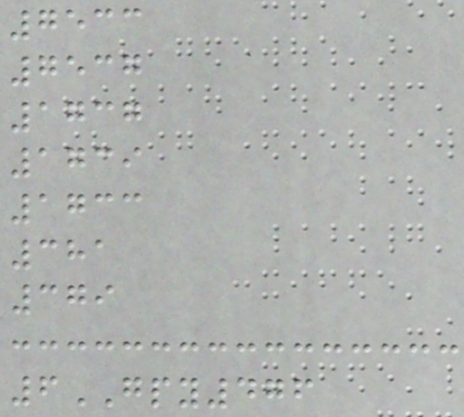7533
7537
1737
1739
1733
381
379
6GPY476
